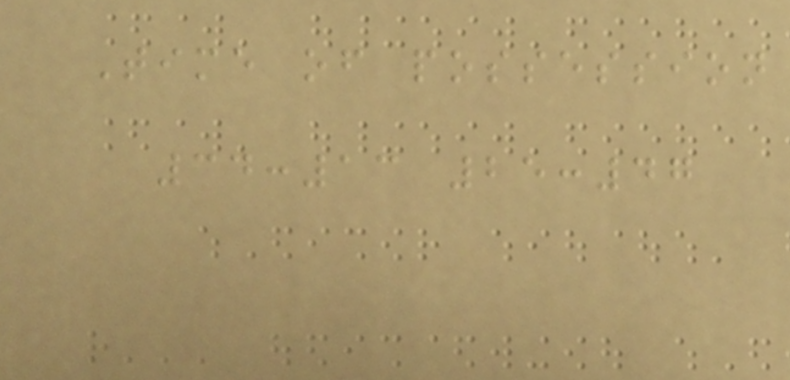Time of possession
34:13 25:47
